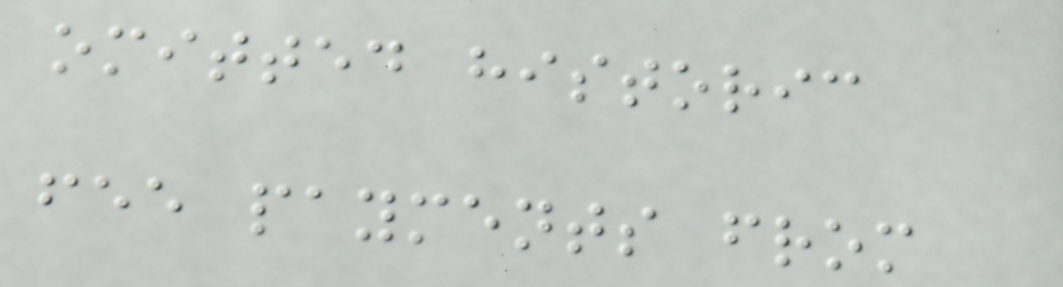omitted historic
fee payments from
